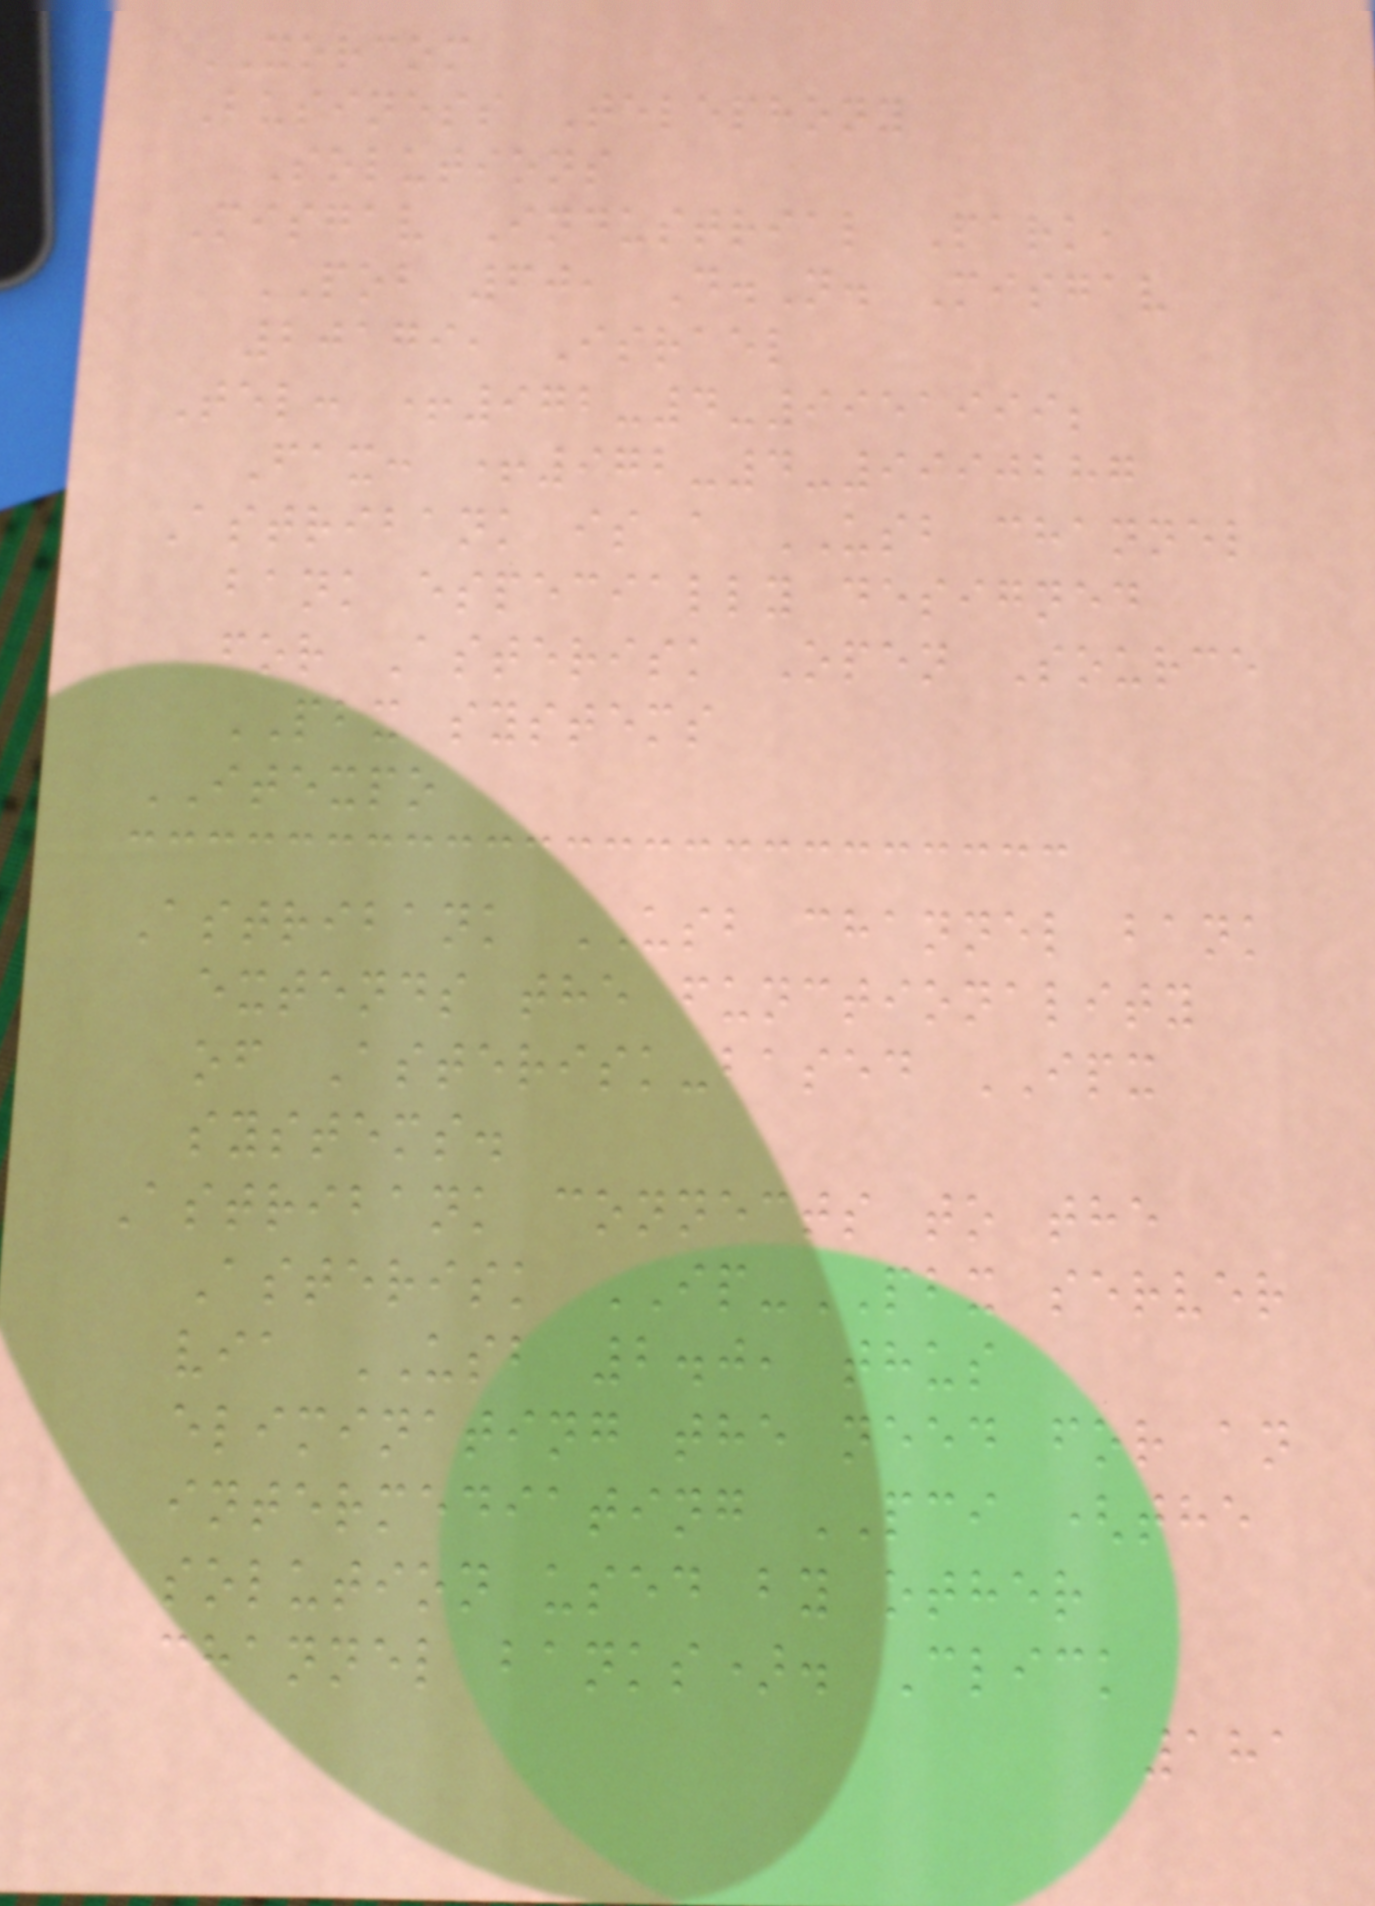XORCOM
Business Telephony
Solutions
Misgav Industrial Park,
POB 60, D.N. Misgav
20179, Israel
Tel: +972-4-9951999;
Fax: +972-4-9990287
Astribank is a USB channel
bank especially designed
for Asterisk Open Source
PBX systems
ITEXPO
Astribank USB channel bank
extends the functionality
of Asterisk-based IPX
systems.
Astribank connects to the
Asterisk IP-PBX server
via USB 2.0, thus
eliminating the need for an
intermediating PCI (the
solution used by other
channel banks). Click
181
